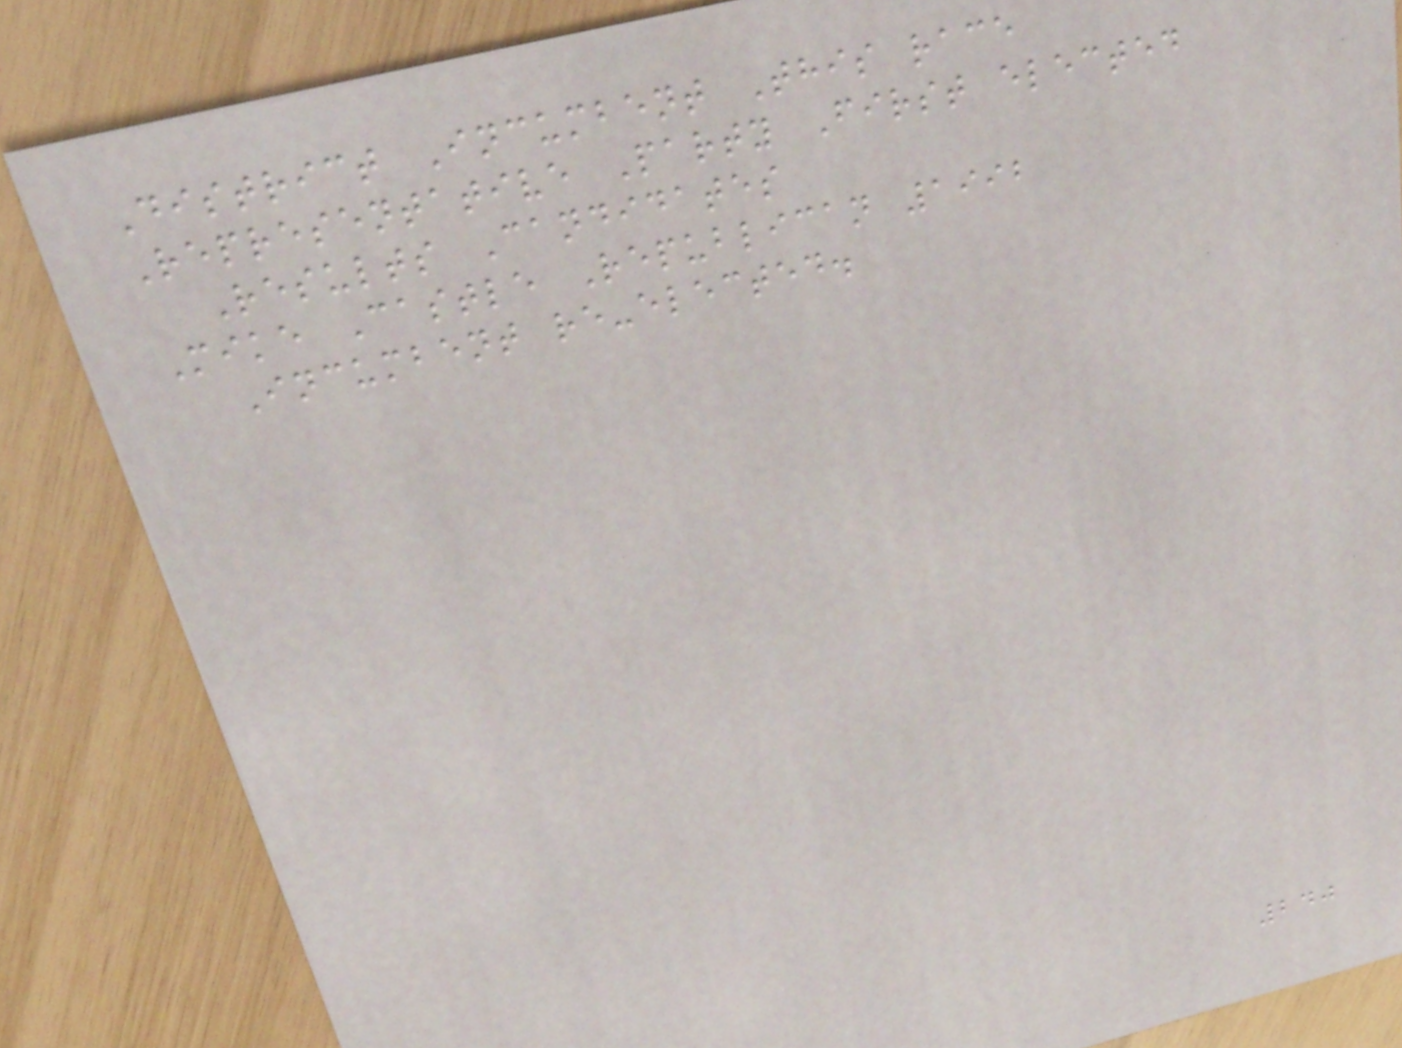District Incumbent This race
Representative Party First elected
Results Candidates
Mike Castle Republican 1992
Incumbent re-elected.
240
